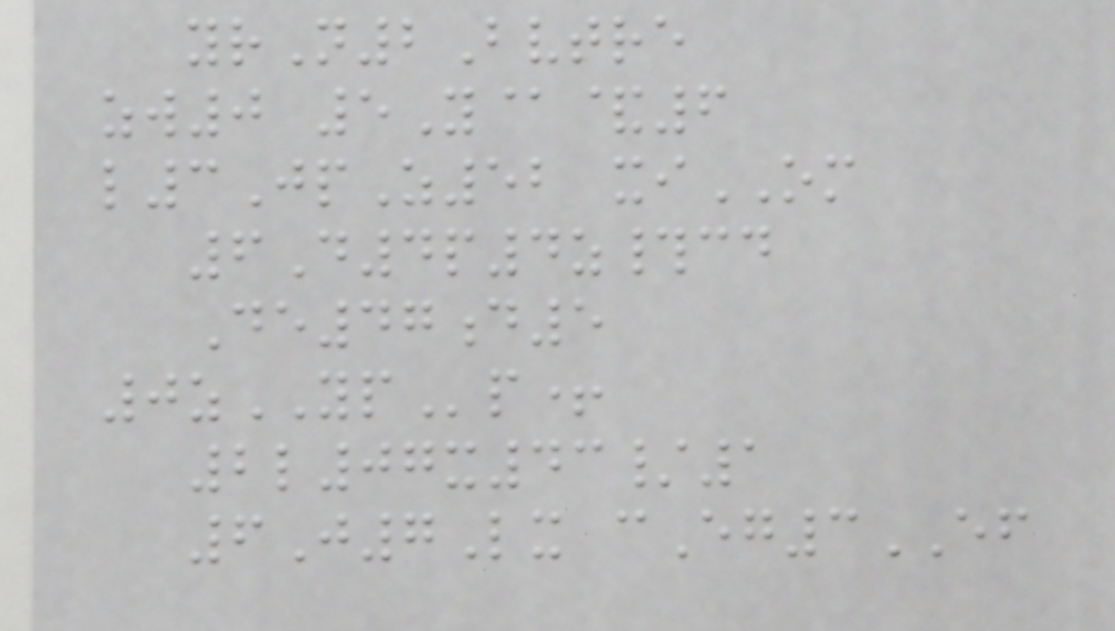yrN2Bvtre
zw0 5Y@&6
l3JpZ52 xiOM
6D4p4z#cd
De47d5
0zYPp+
2l07x43/1
6J7Lx cEg3EF
